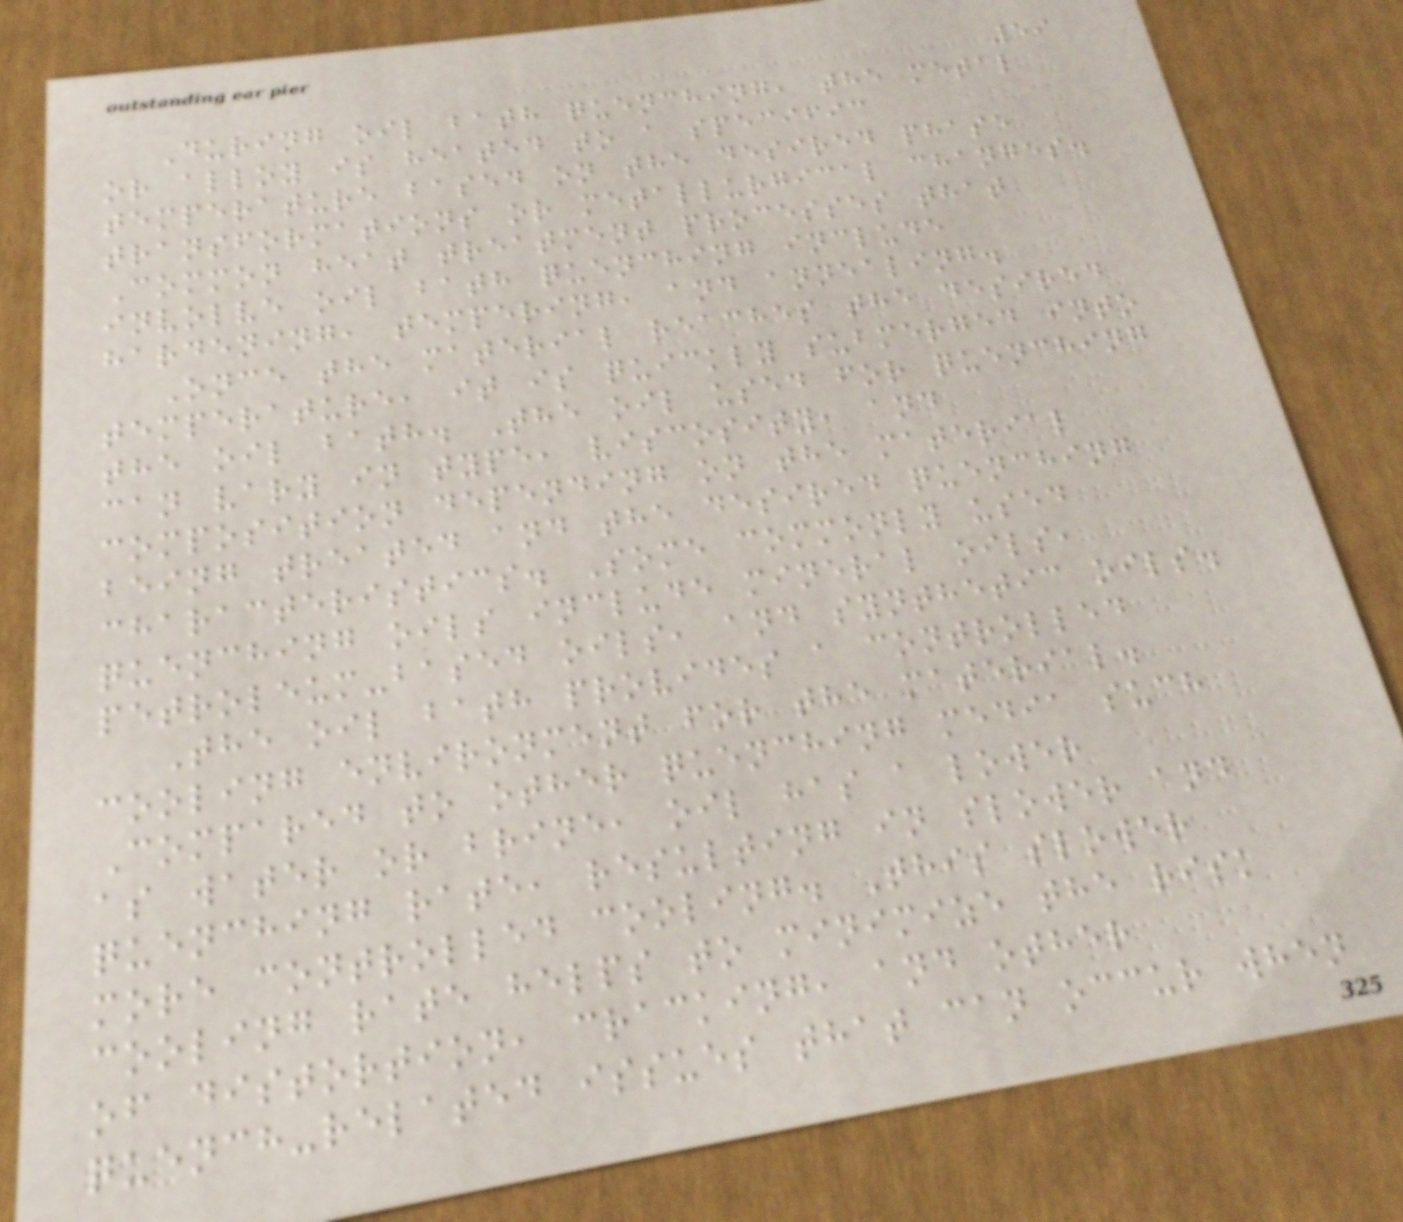59
During oil bath quenching, the metal
or alloy is heated to a specific
temperature based on the desired phase
transformations or metallurgical changes.
Common heat treatment processes that
involve oil bath quenching include
hardening, tempering, and annealing.
Once the material reaches the desired
temperature, it is quickly submerged into
the oil bath. The oil used for quenching
can vary in type, viscosity, and
composition depending on the material
being treated and the desired quenching
characteristics. Some commonly used
quenching oils include mineral oils,
petroleum-based oils, and synthetic oils.
The oil bath provides a controlled
cooling environment for the material.
Compared to other quenching media such
as water or brine, oil has a lower
quenching rate, resulting in slower and
more controlled cooling. This slower
cooling rate helps to minimize the risk
of distortion, cracking, and other
quench-related issues that can occur when
